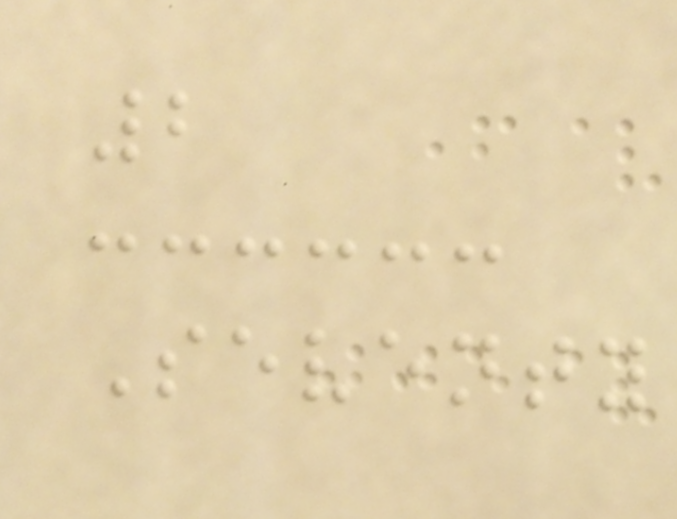2
Seventy
